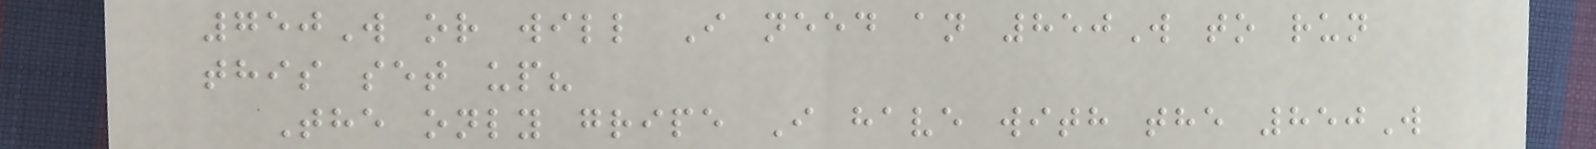750W or will I need an 850W to run
this set up?
The only gripe I have with the 850W
